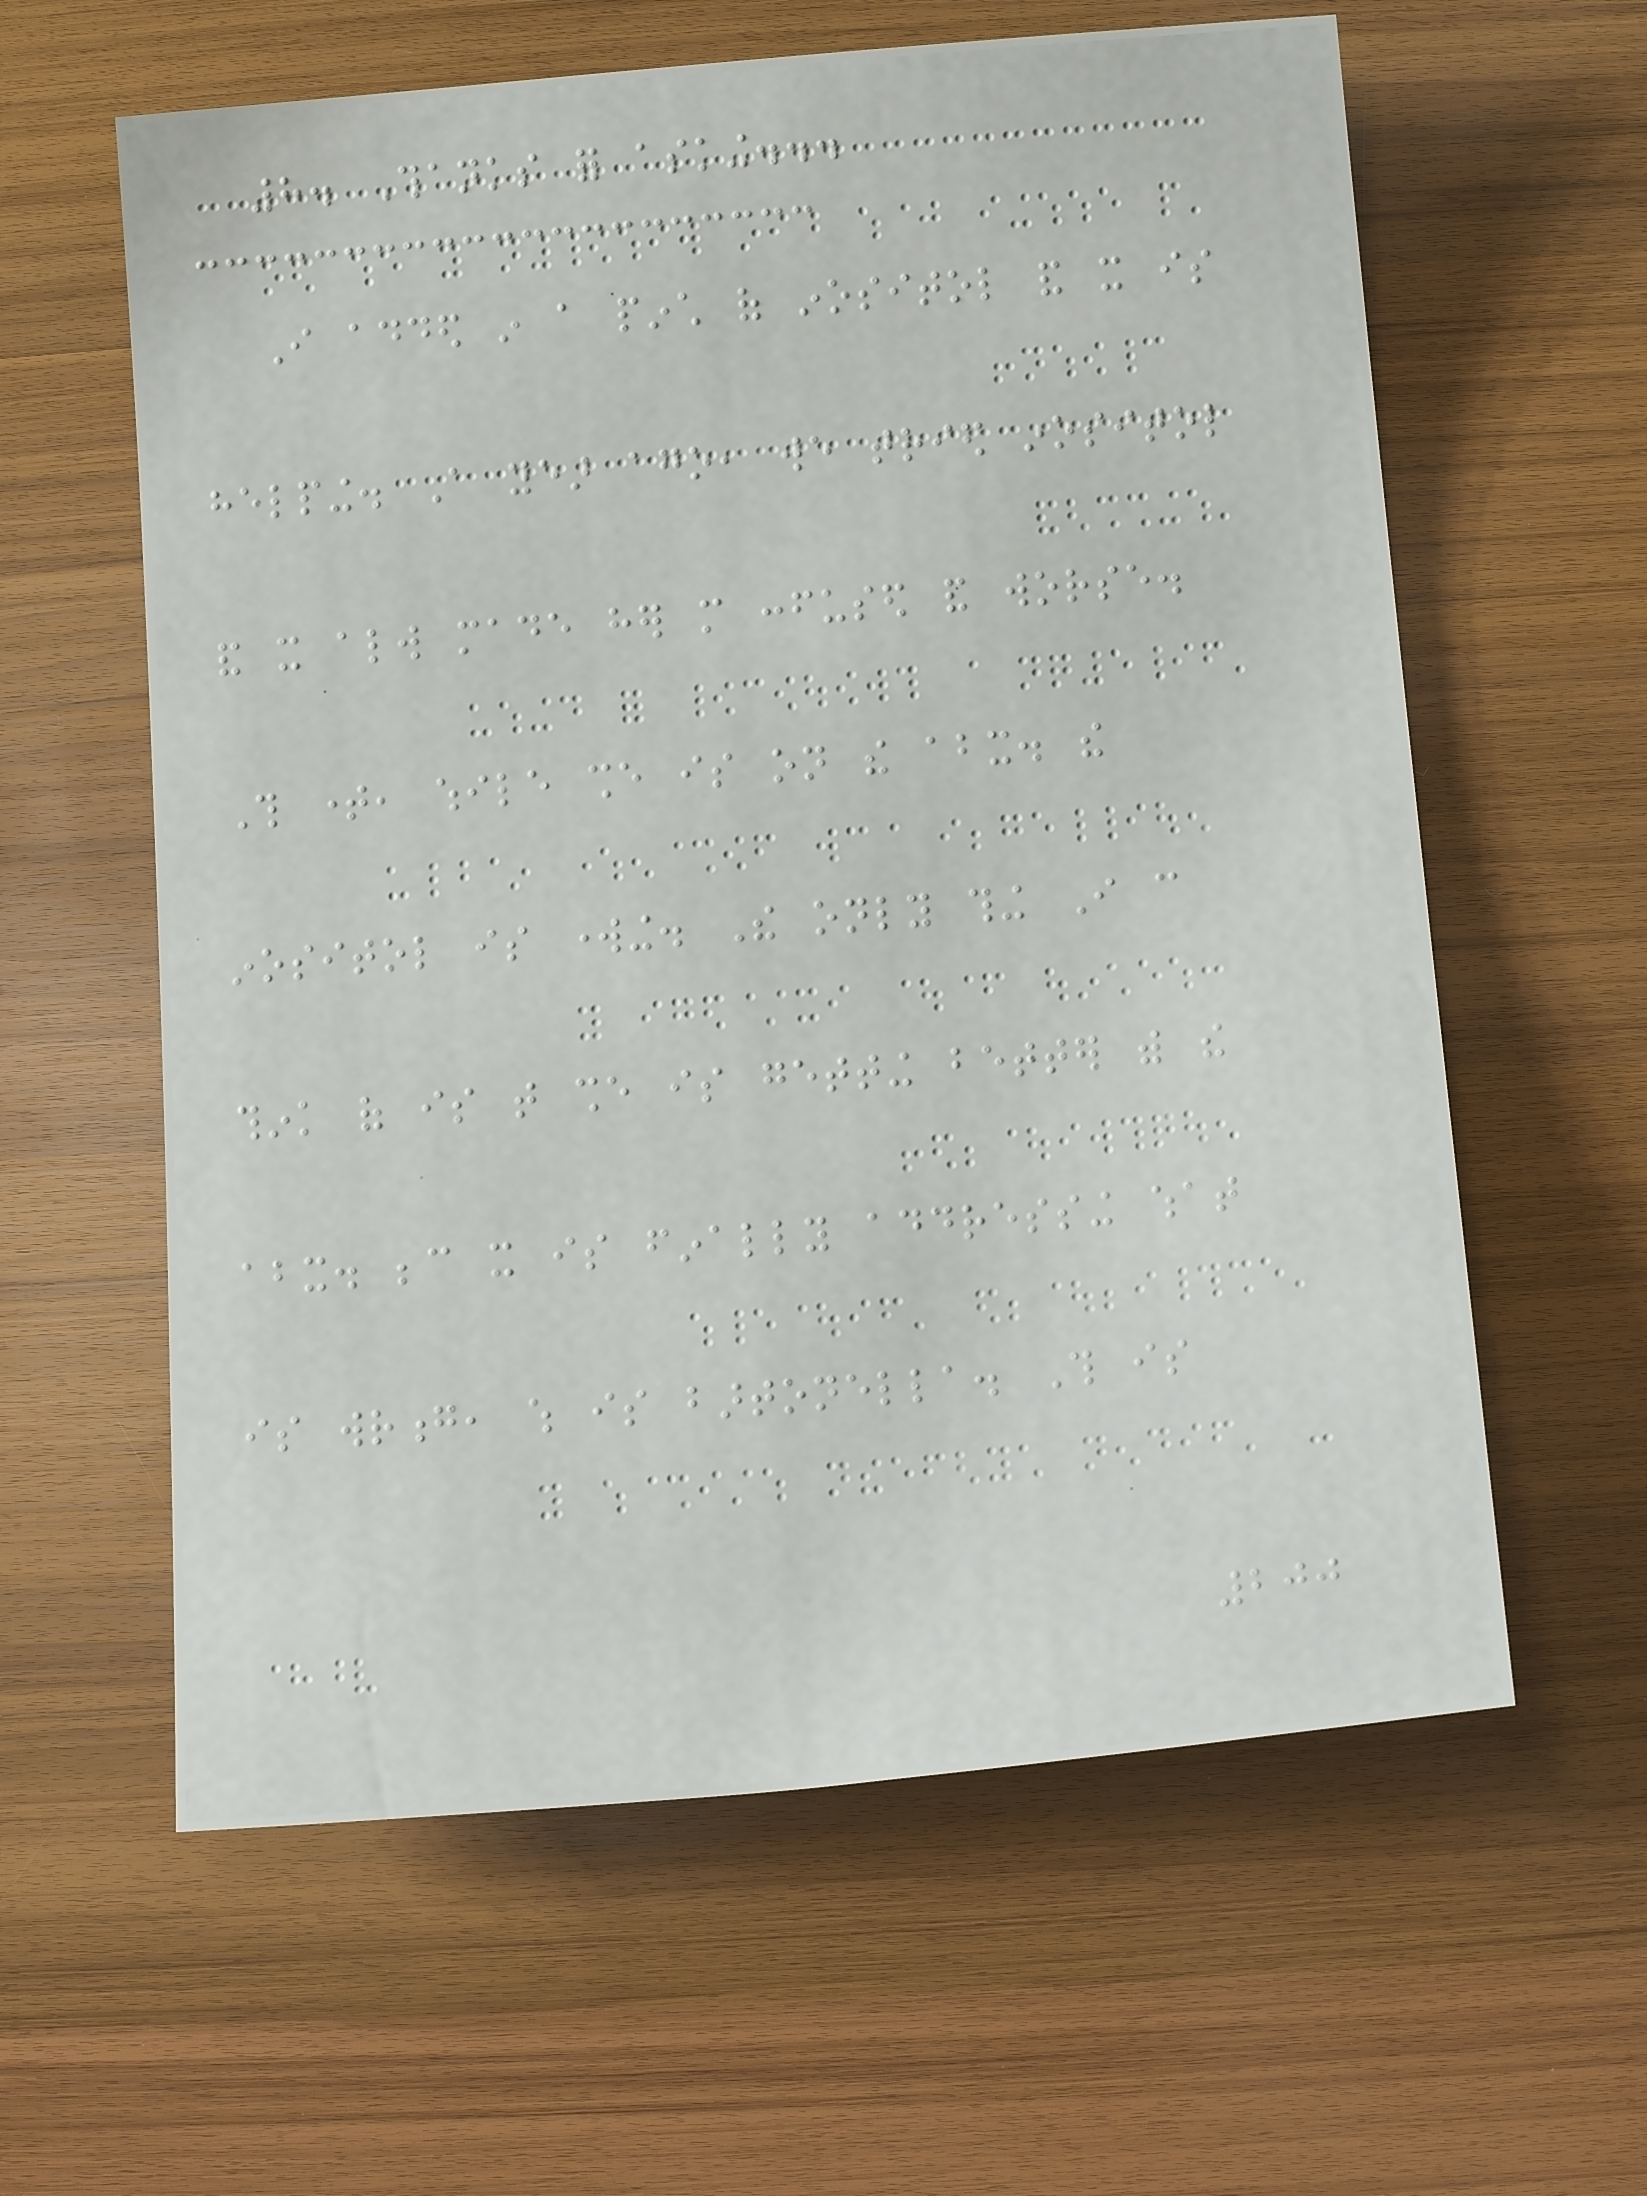8. Thanks for asking...
I added in a pinch of inositol and it is
helping. A year ago, we tried inositol
and it always made her more confused and worse.
This time, while she is on the abx. the
inositol is working. The only thing I can
think of is that she is getting better with the
abx. because it is finally addressing what
is wrong, which is bartonella. This is
200
